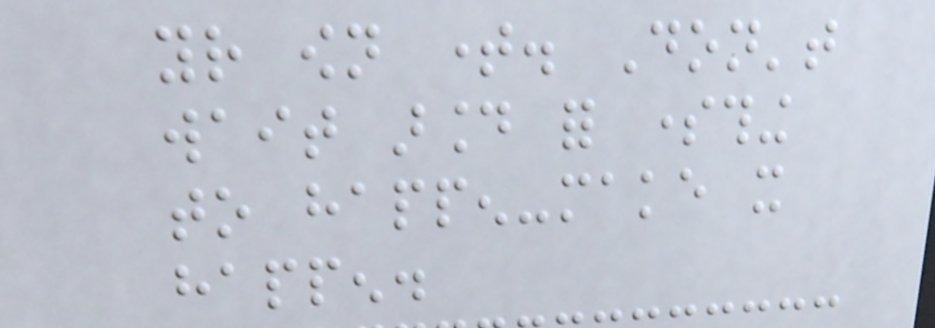your own time. Don't
wait around for something
to happen-make it
happen.
